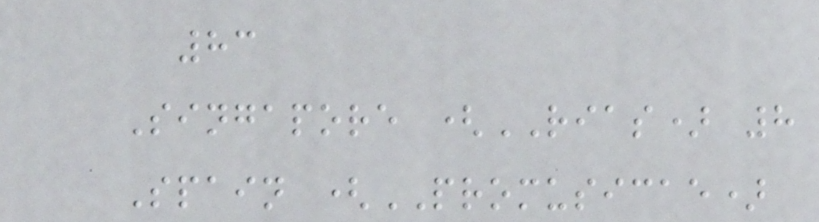83
Singapore (RIAS) 8
Spain (PROMUSICAE)
